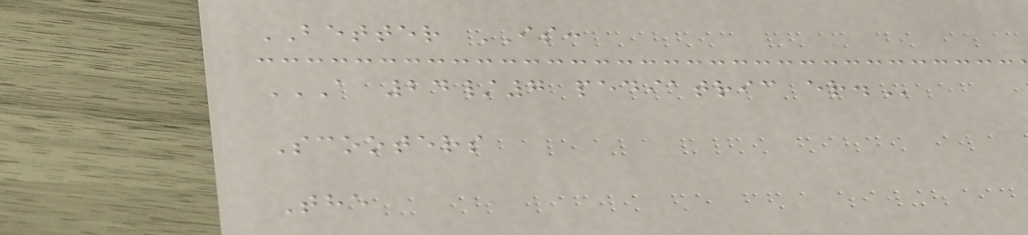BETTER IS:
A 24/7 PEDIATRIC ER.
Scooters
The
